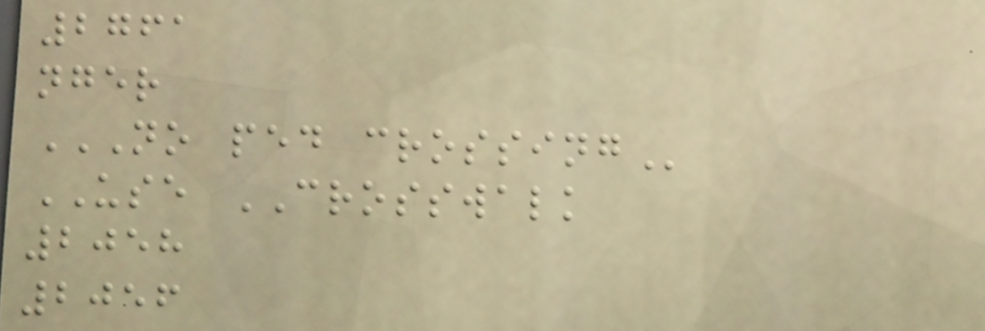2761
nger
NO PED CROSSING
USE CROSSWALK
2058
2056
